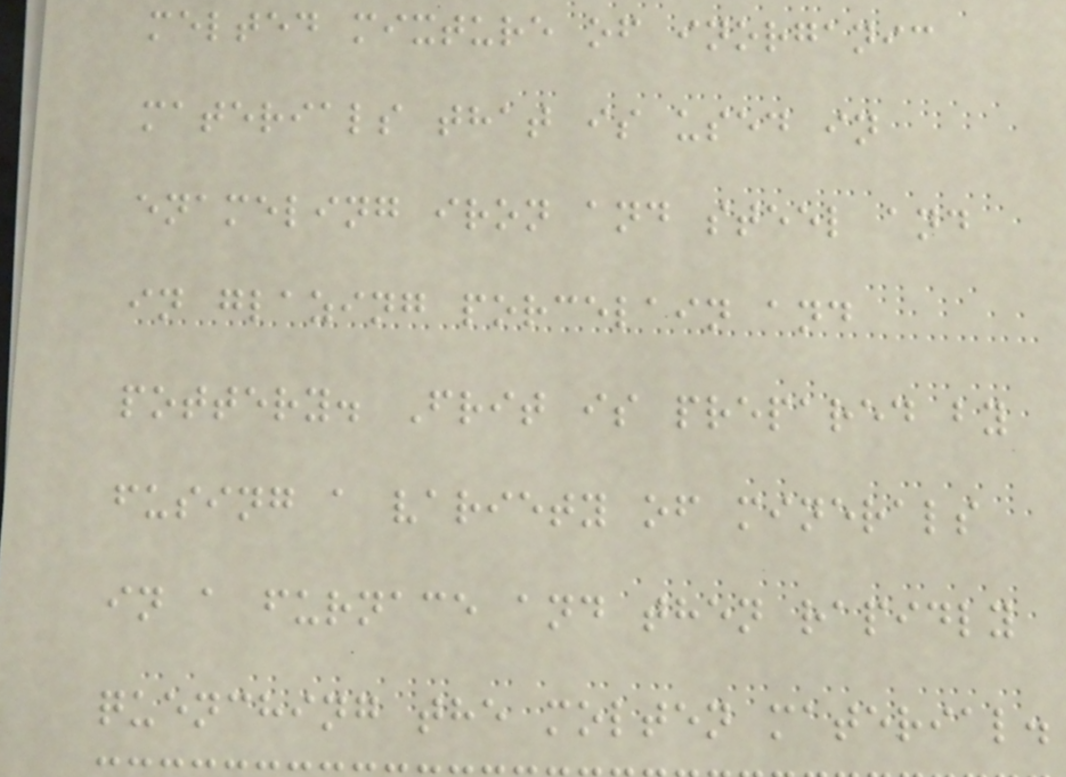melted mixture of inorganic
materials that is used in
enameling iron and steel and
in glazing porcelain and
pottery. Frit is prepared by
fusing a variety of minerals
in a furnace and then rapidly
quenching the molten material.
